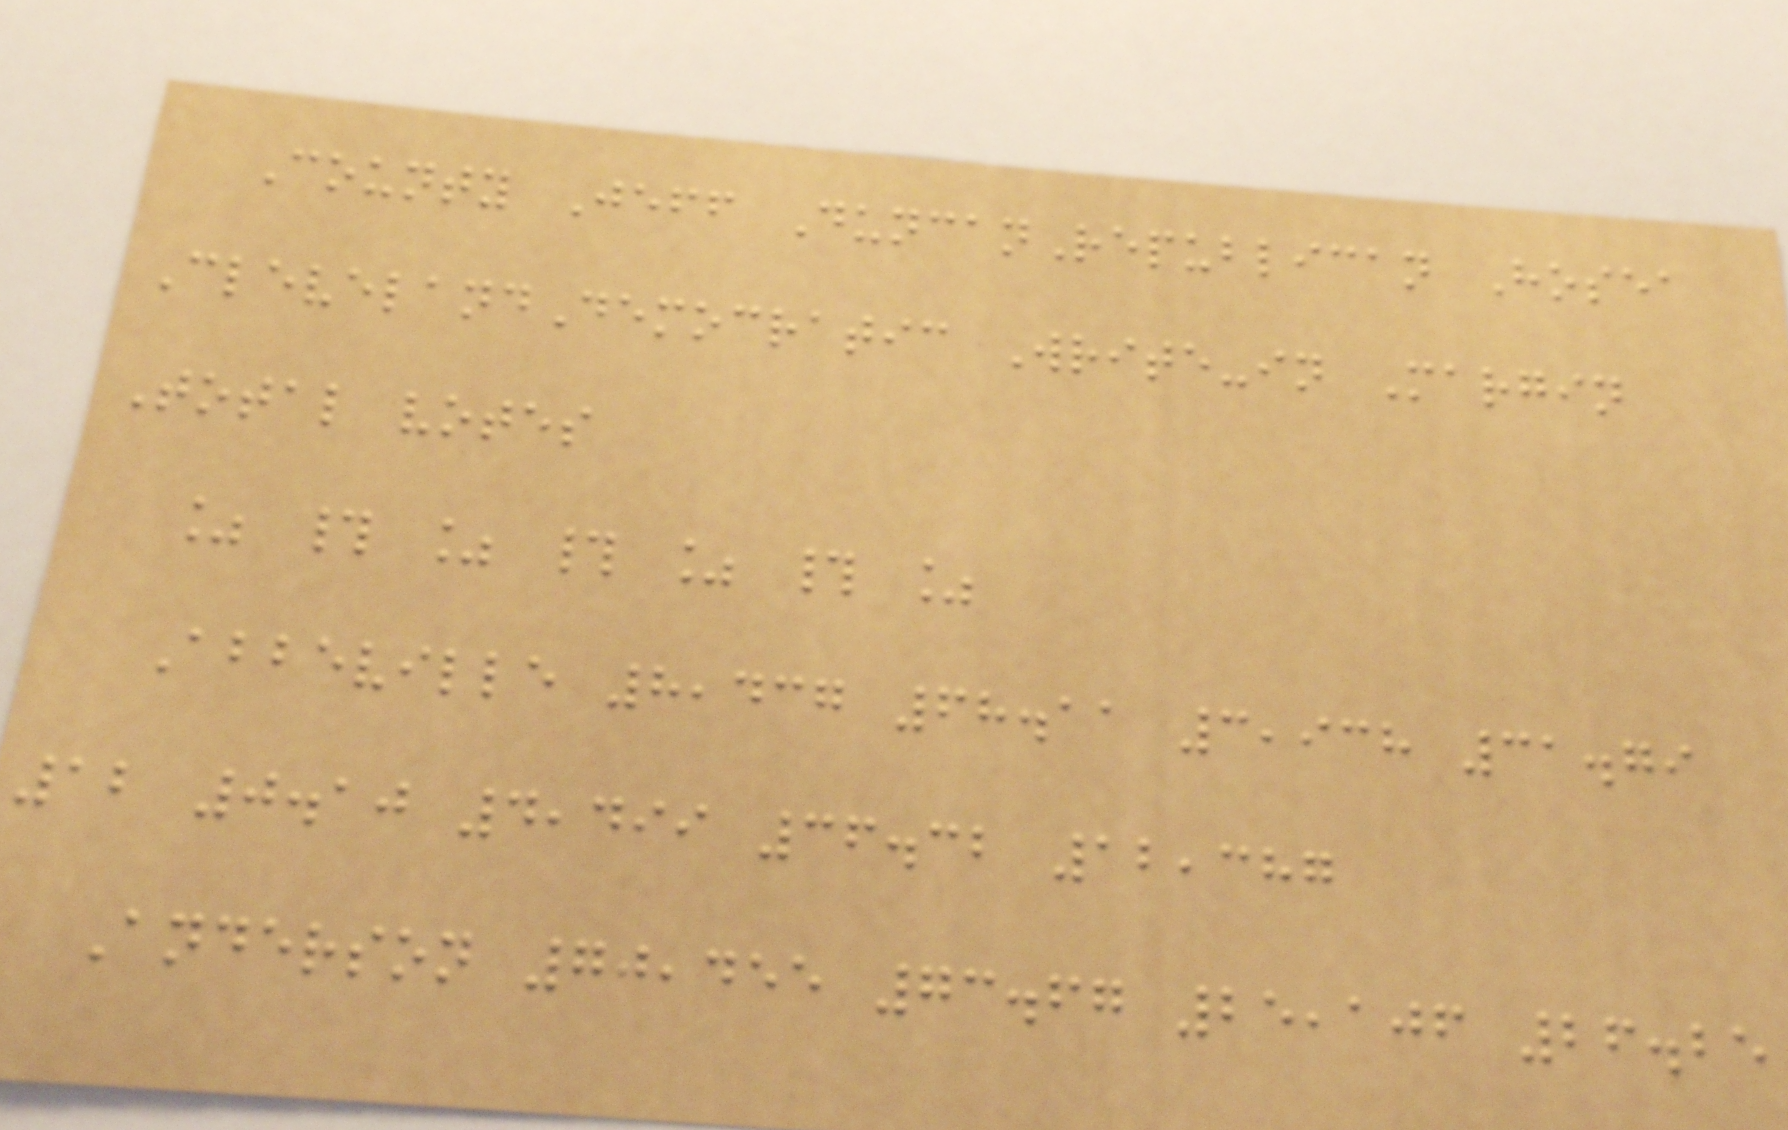County Jeff DuncanRepublican Hosea
ClevelandDemocratic Write-in Margin
Total votes
% # % # % # %
Abbeville 8,437 68.11 3,938 31.79
12 0.10 4,499 36.32 12,387
Anderson 70,455 73.67 25,106 26.25
